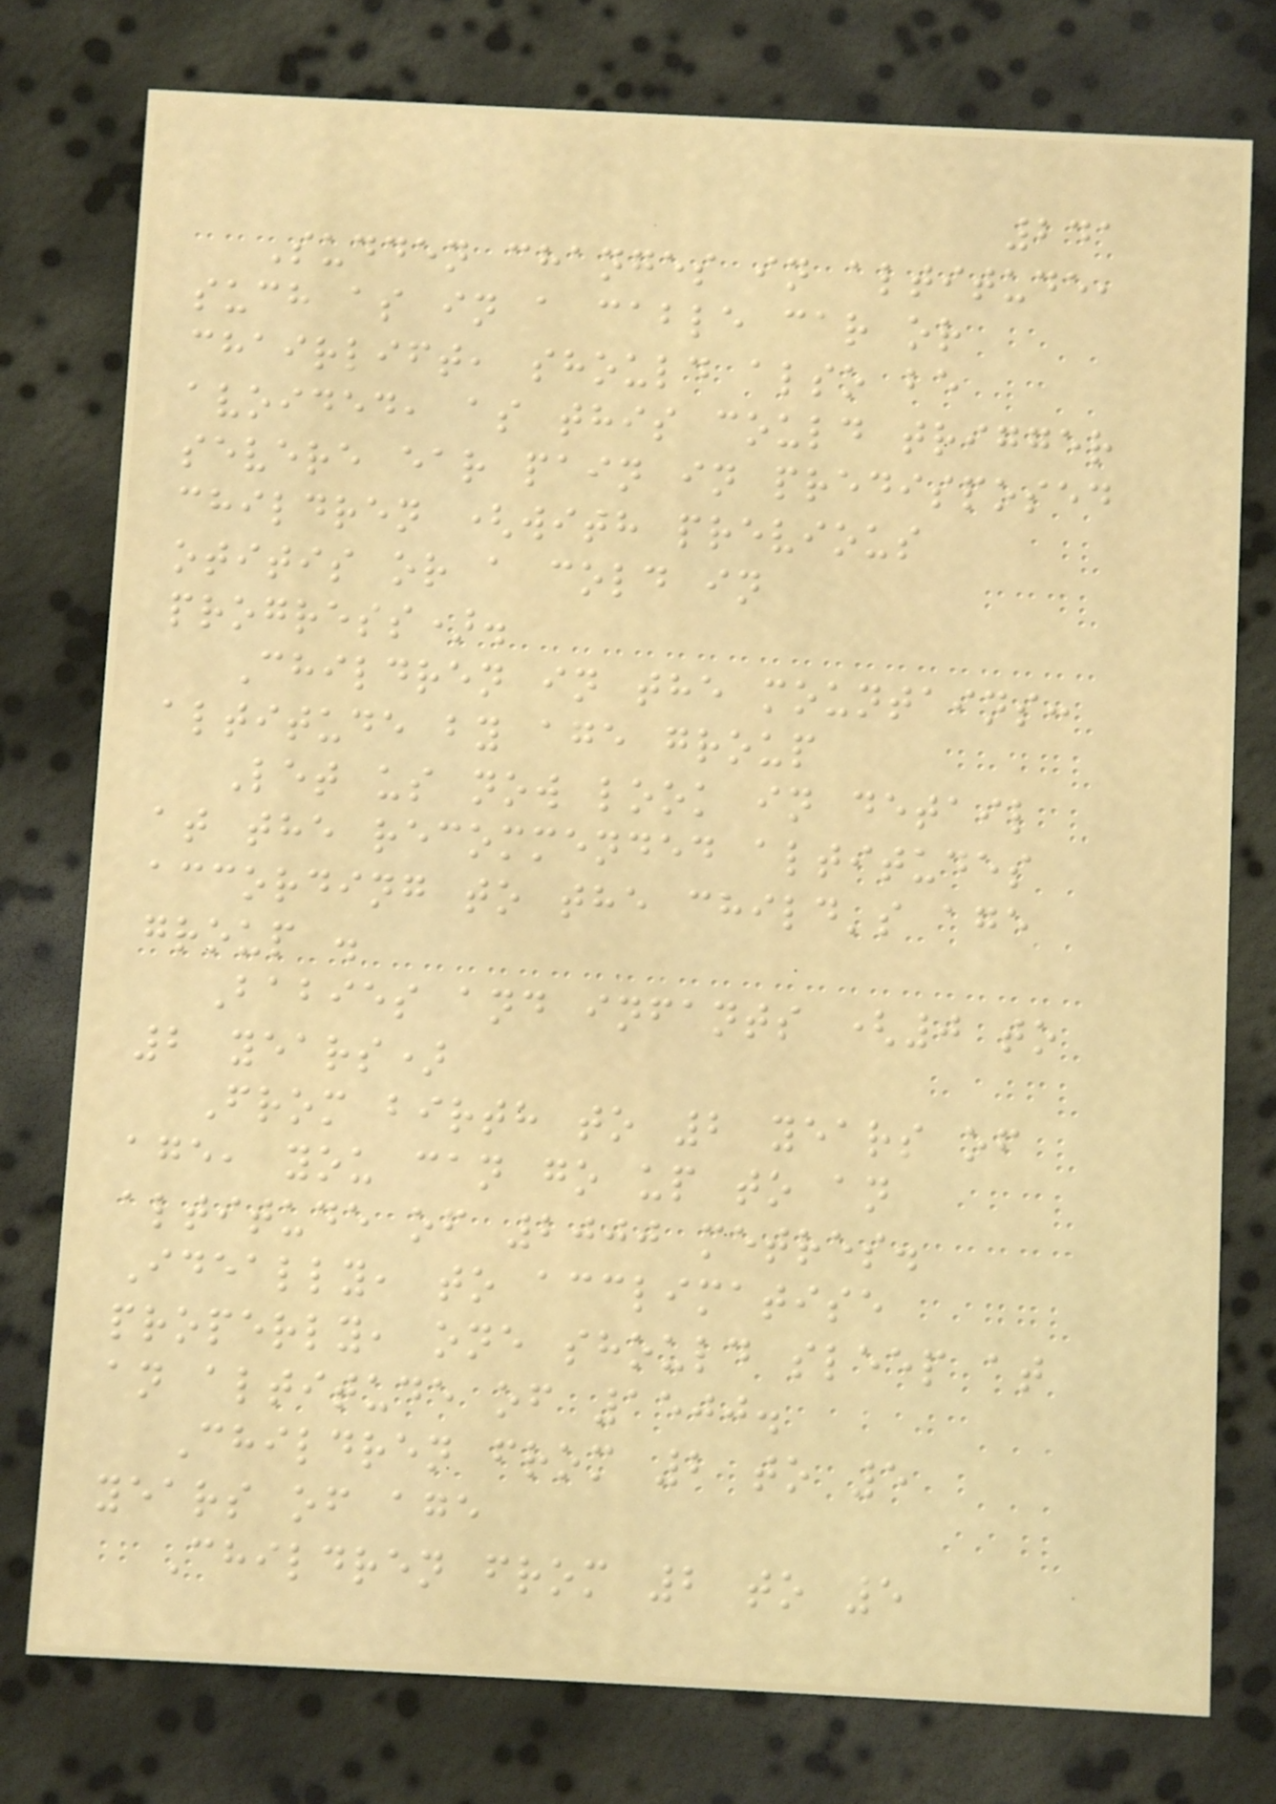241
Sudden changes in altitude,
such as in a cable car or
chairlift, should also be
avoided, as this could trigger
severe ear pain in predisposed
children (with previous
otitis or a cold in
progress).
Children in the mountains:
altitude by age group
Let us now look in detail
at the recommended altitudes
according to the child's age
group .
Babies and infants (0 to
2 years)
From birth to 2 years of
age, you can go up to an
altitude of 2000 metres.
Ideally, to acclimatise
properly, one should sleep at
an altitude of 1500.
Children from 2 to 5
years of age
Children from 2 to 5
